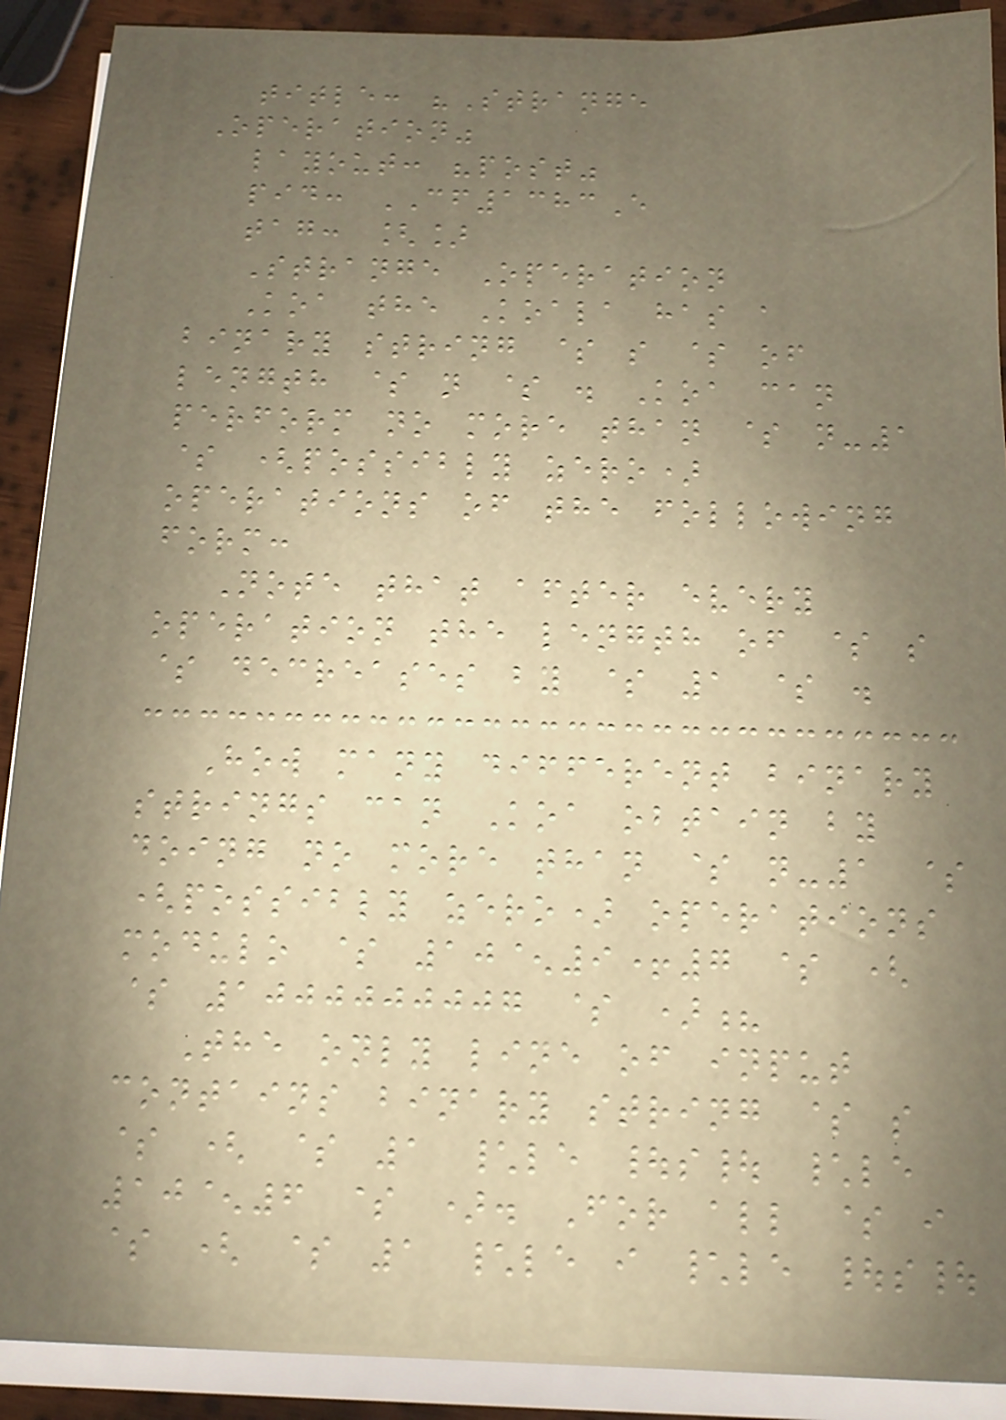title: "Strange
Operation"
layout: "post"
pid: CF1383E
tag: []
Strange Operation
Koa the Koala has a
binary string $ s $ of
length $ n $ . Koa can
perform no more than $ n-1
$ (possibly zero)
operations of the following
form:
Note that after every
operation the length of $ s
$ decreases by $ 1 $ .
How many different binary
strings can Koa obtain by
doing no more than $ n-1 $
(possibly zero) operations
modulo $ 10^9+7 $ (
$ 1000000007 $ )?
The only line of input
contains binary string $ s
$ ( $ 1 \le |s| \le
10^6 $ ). For all $ i
$ ( $ 1 \le i \le |s|
